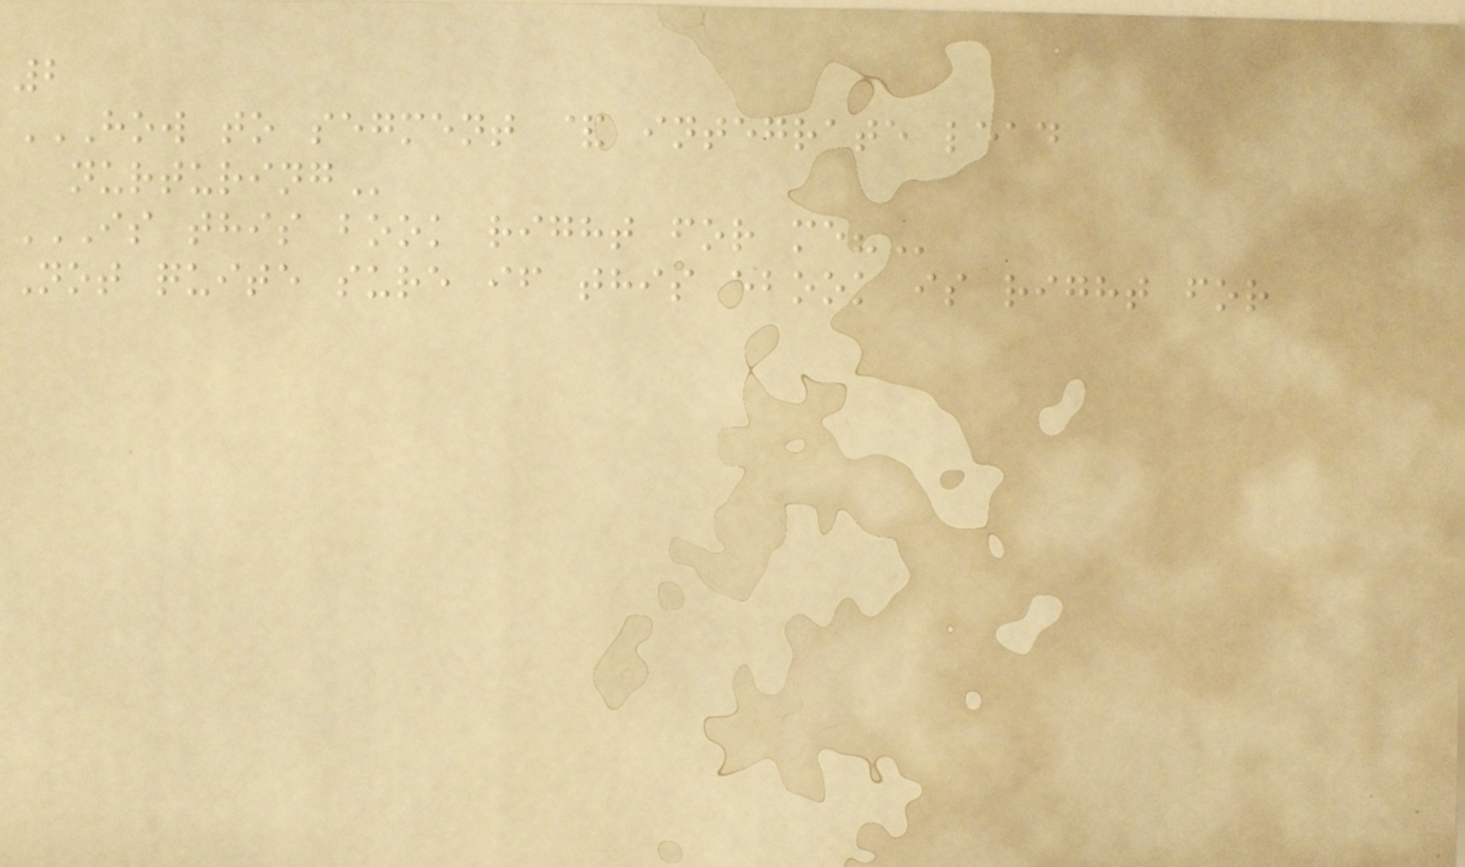2
HOW TO SEGMENT & INTEGRATE LEAD
NURTURING
IS THIS BOOK RIGHT FOR ME?
Not quite sure if this ebook is right for
